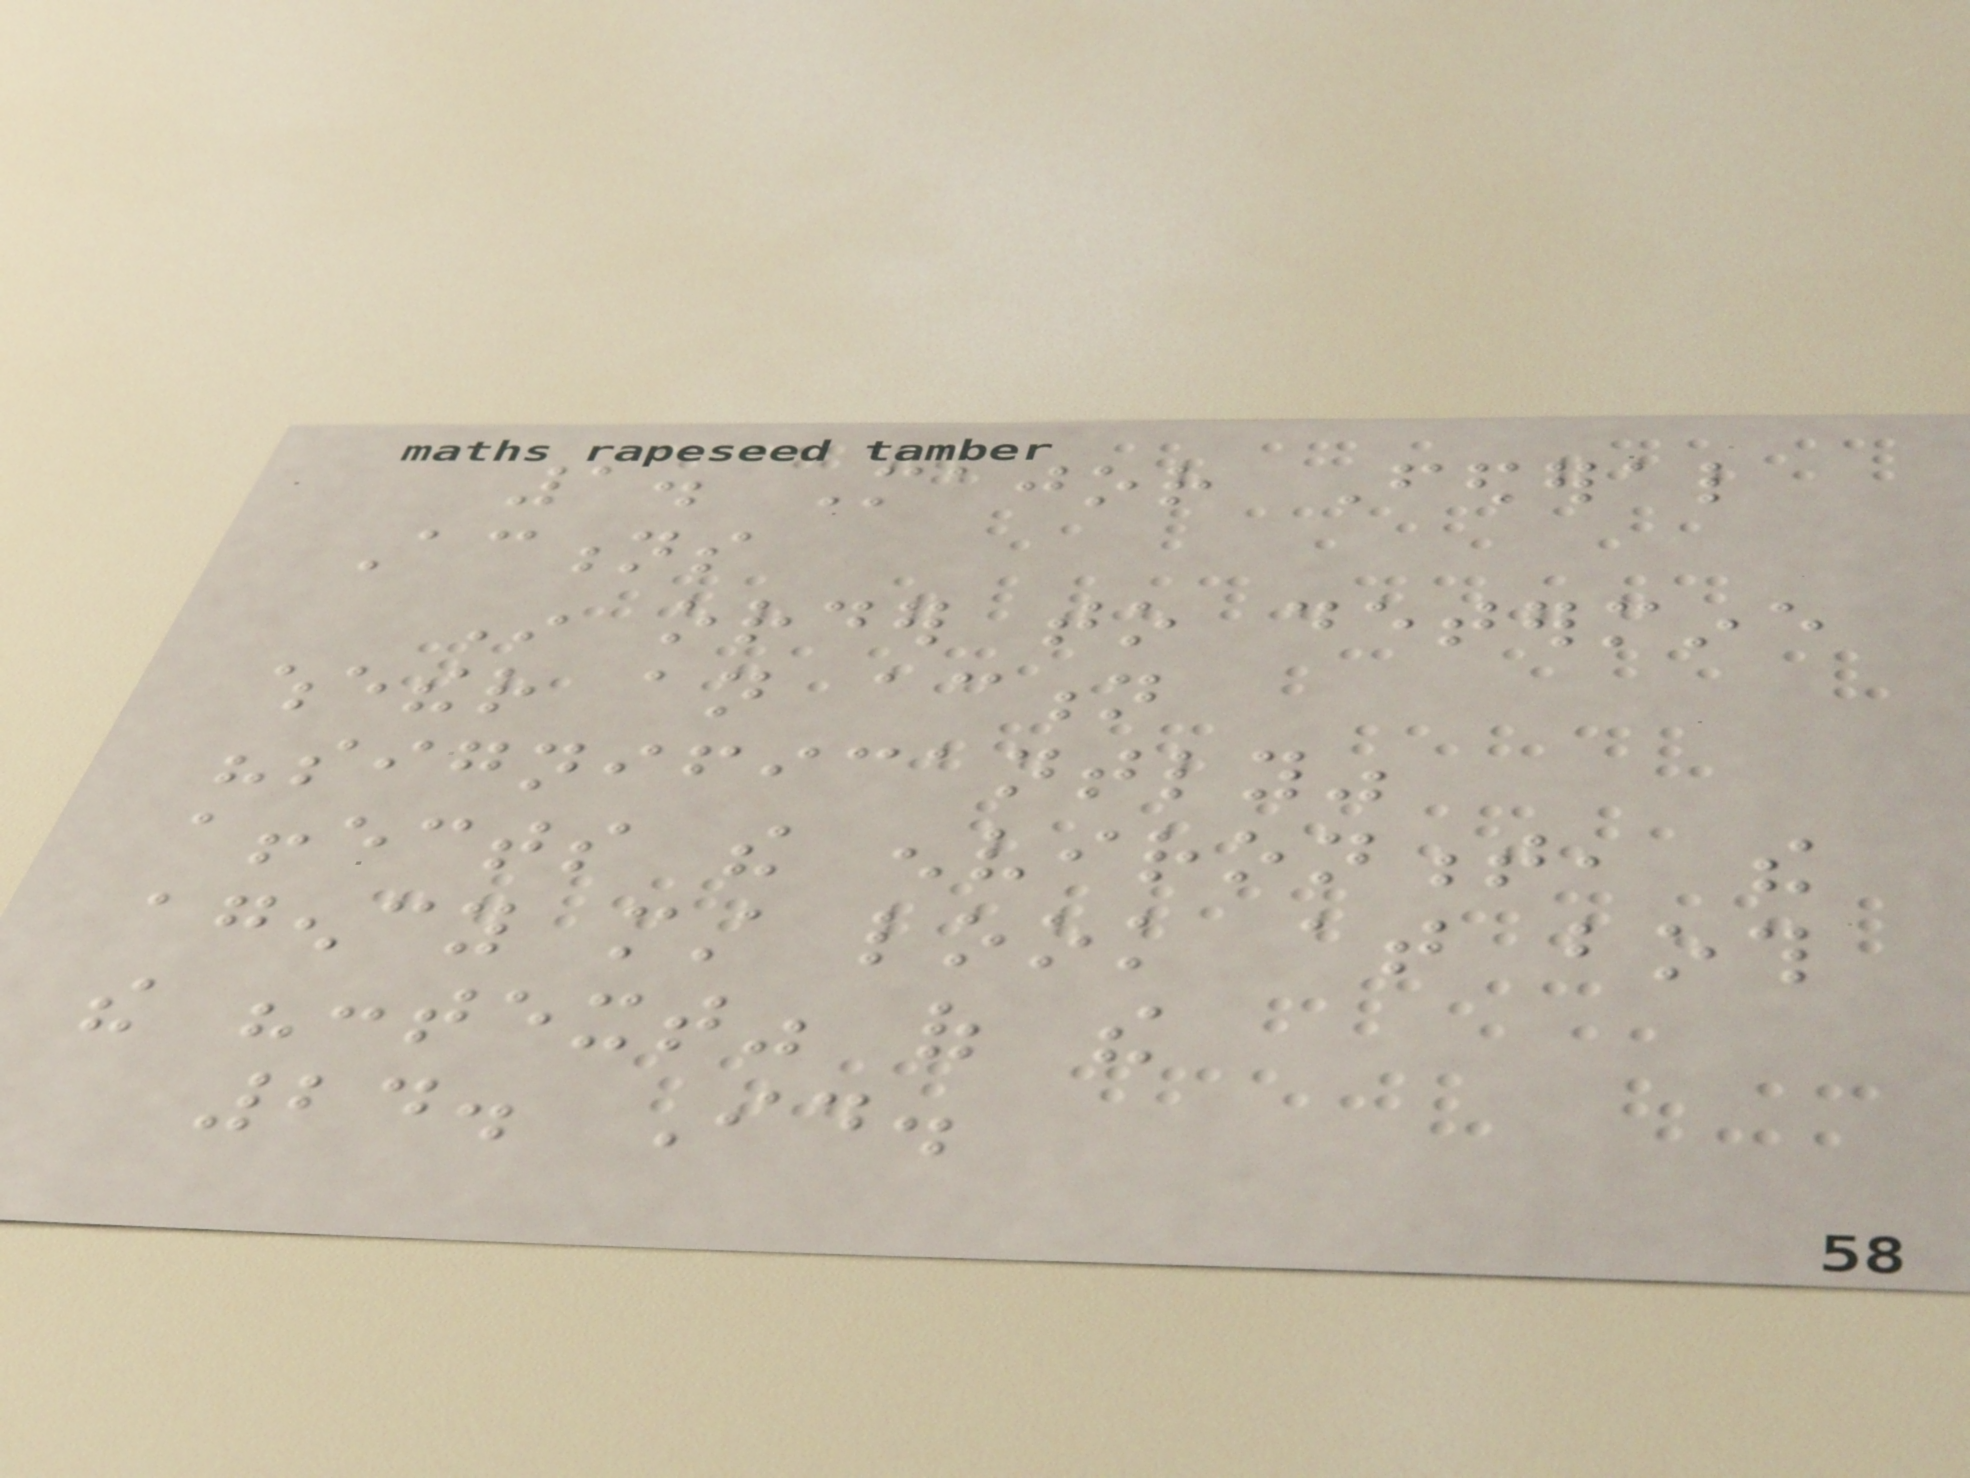1. Major Federal
Actions
In order to determine
whether an action
"significantly"
affects the environment, the
agency must look at both
the "context" of the
24. Id.
